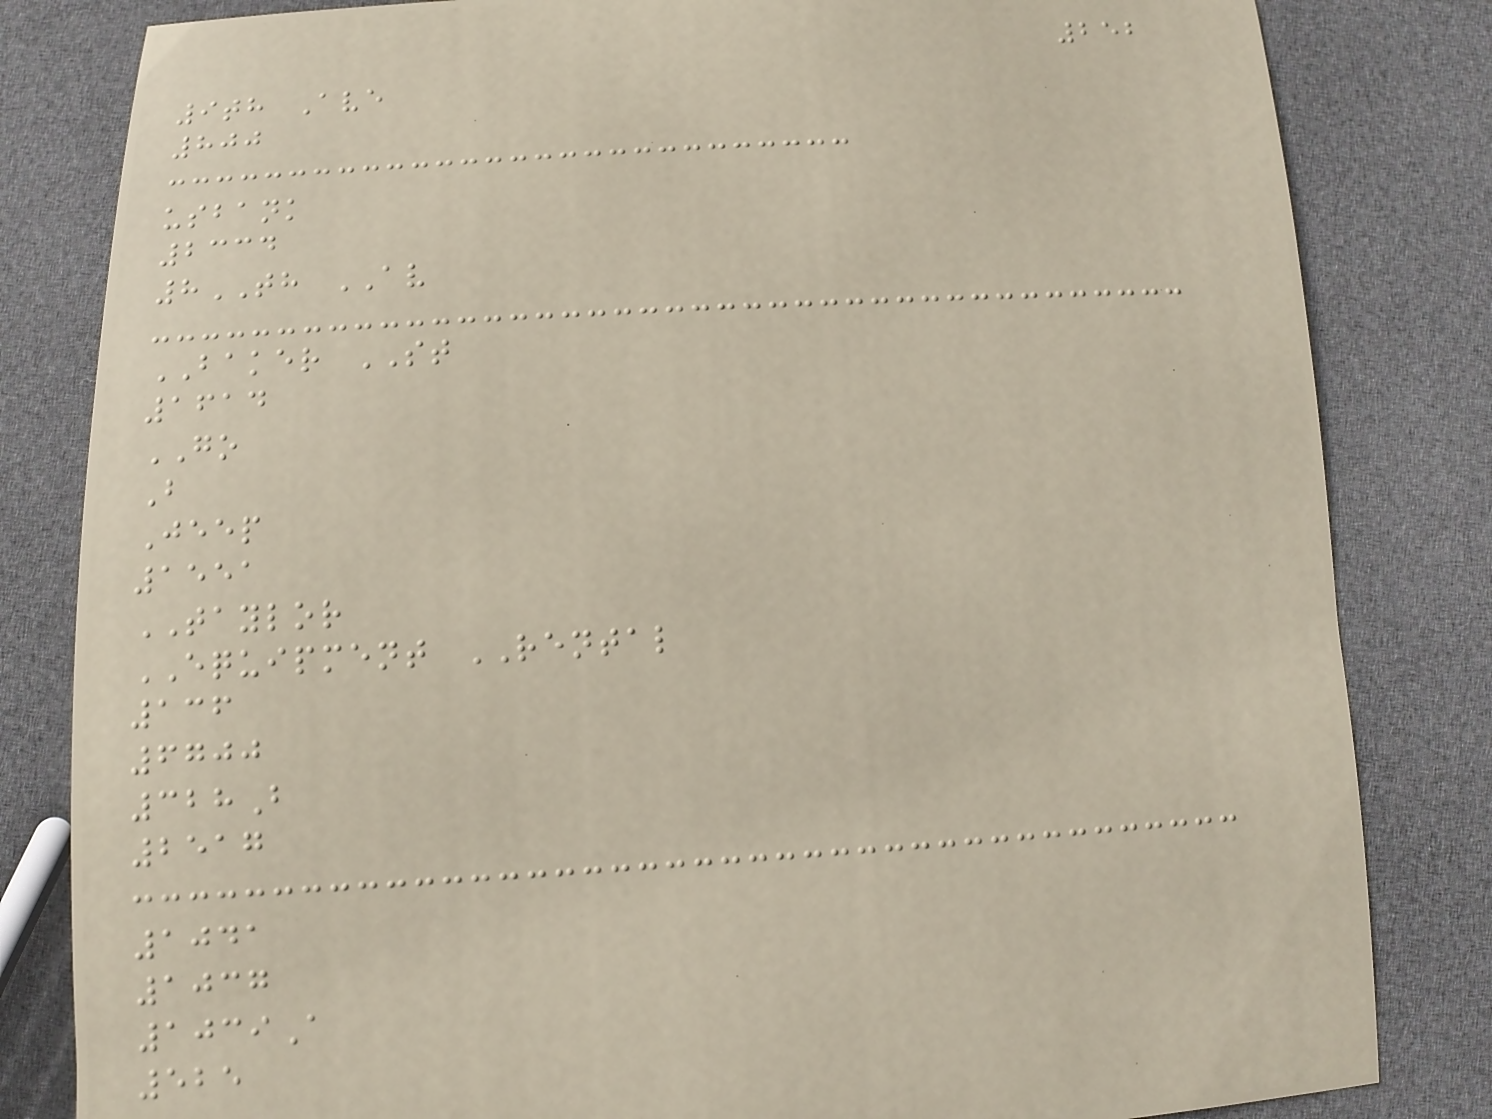252
9th Ave
800
usbank
2334
8TH AV
BAKER ST
1614
GO
B
Jeep
1551
TAYLOR
EQUIPMENT RENTAL
136
6700
328B
2517
1041
1037
1039A
525
